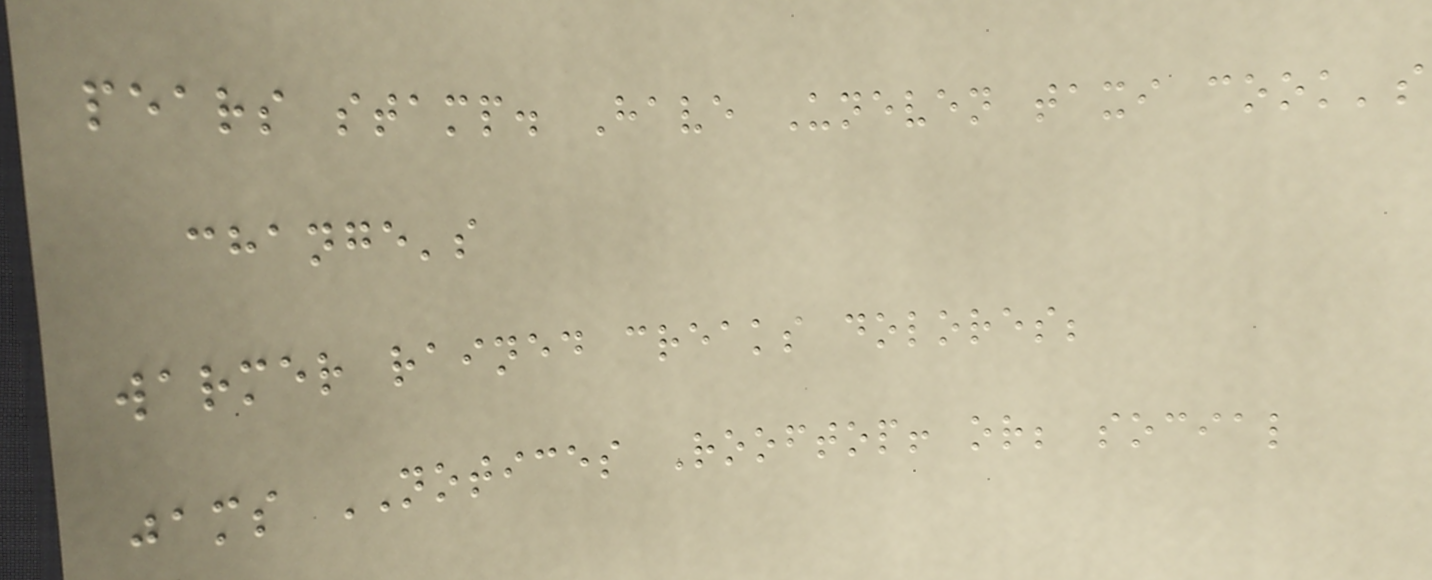pears stamp. Have Uneven taxi cook's
change's
warmer rained creaks dolores;
jams NOTICES Rooftop! or; social
